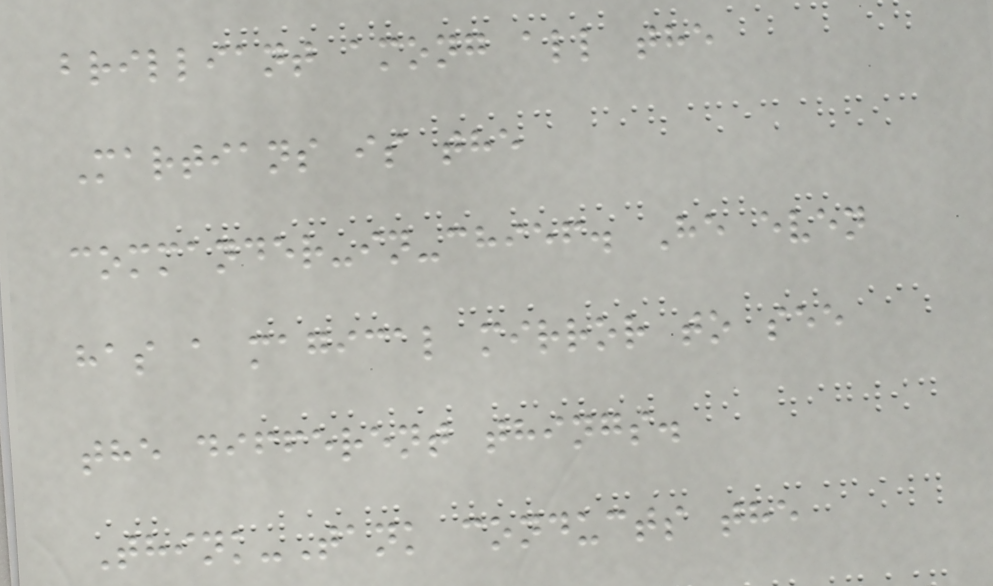brilliant among all the
Martians is the
commander-in-chief. He even
has a magical mirror to see
the different things.
Think-Tank conducts the
